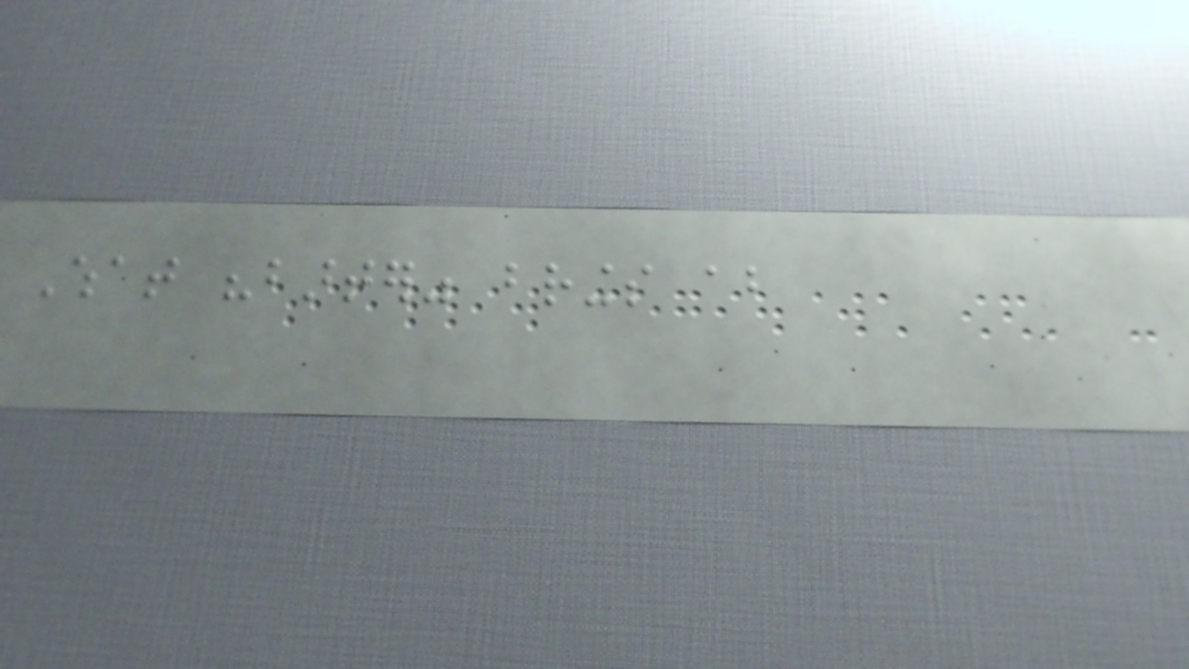What "barter" brings about
